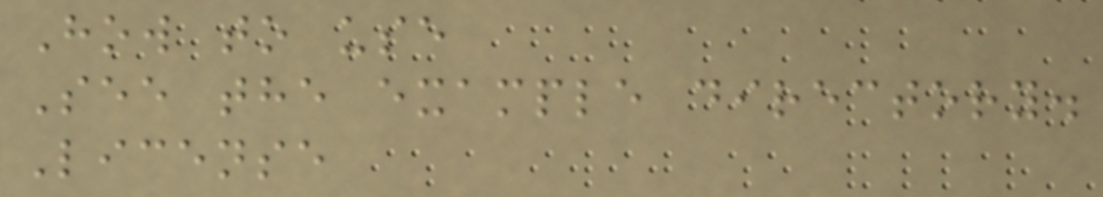How to use
See the example directory.
License
